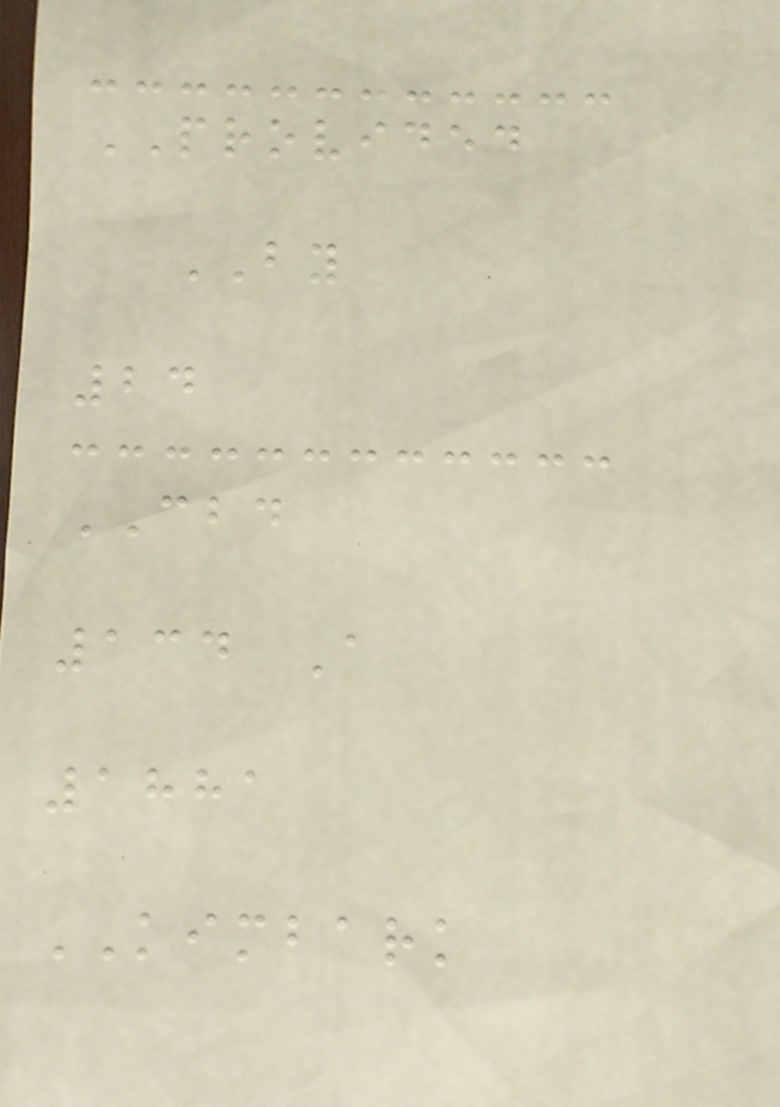PROVIDED
BY
24
CBD
134 A
1881
KIMBARK
